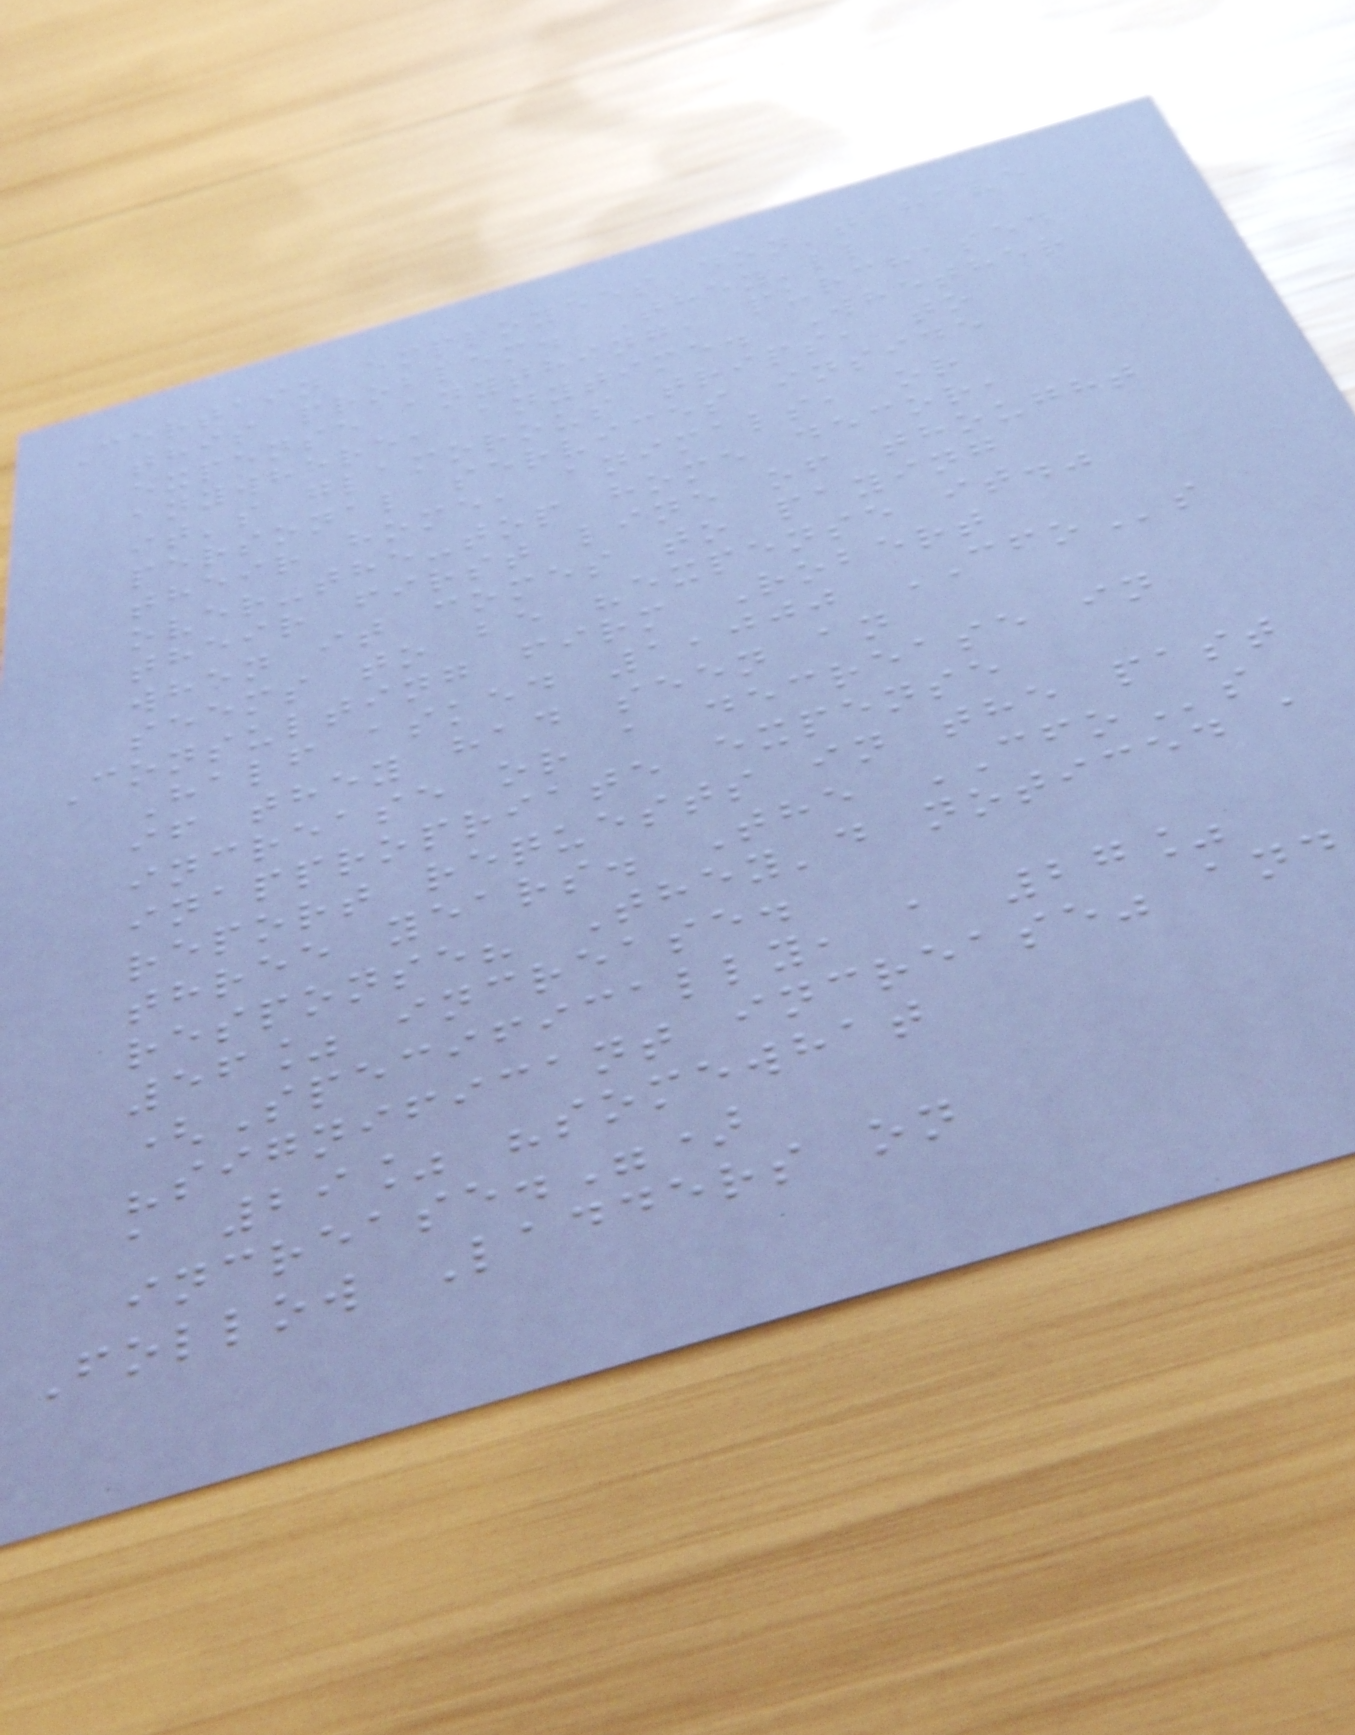Certain employees don't have
this problem. They'll
expense anything, purchased
anywhere, anytime. Whether
it's glamorous trips, to
personal services inside
their home, animals, or
over-the-top home decor,
their first line of thought
when it comes to paying
seems to be "expense it."
Consulting firm Robert
Half asked 1,000 CFOs
if they had seen an
increase or a decrease in
inappropriate expense
report requests in the past
three years. The CFOs
response? They'd noticed a
56% increase.
(Specifically, a 27%
"significant increase" and
a 29% "somewhat
increase.")
Follow Ladders on
